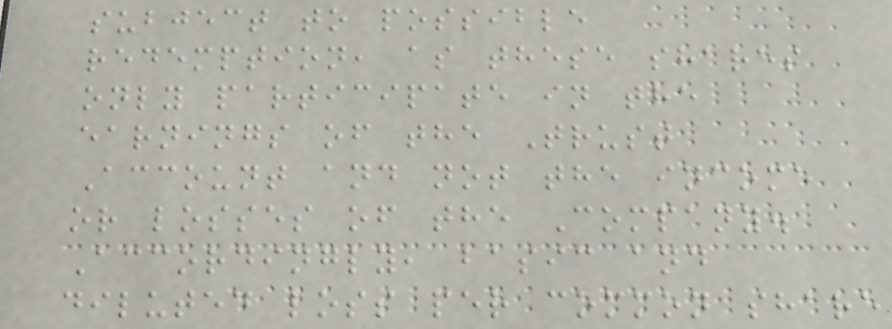subject to possible
redemption, as these shares
only participate in the
earnings of the Trust
Account and not the income
or losses of the Company.
Accordingly, basic and
diluted loss per common share
